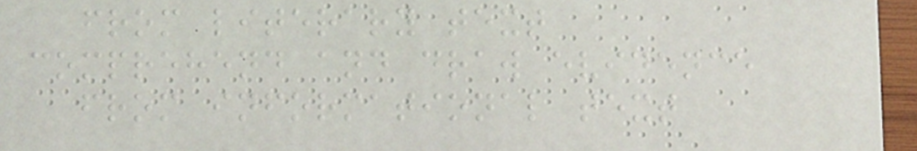from literary text
comprehend and draw evidence
from informational text
